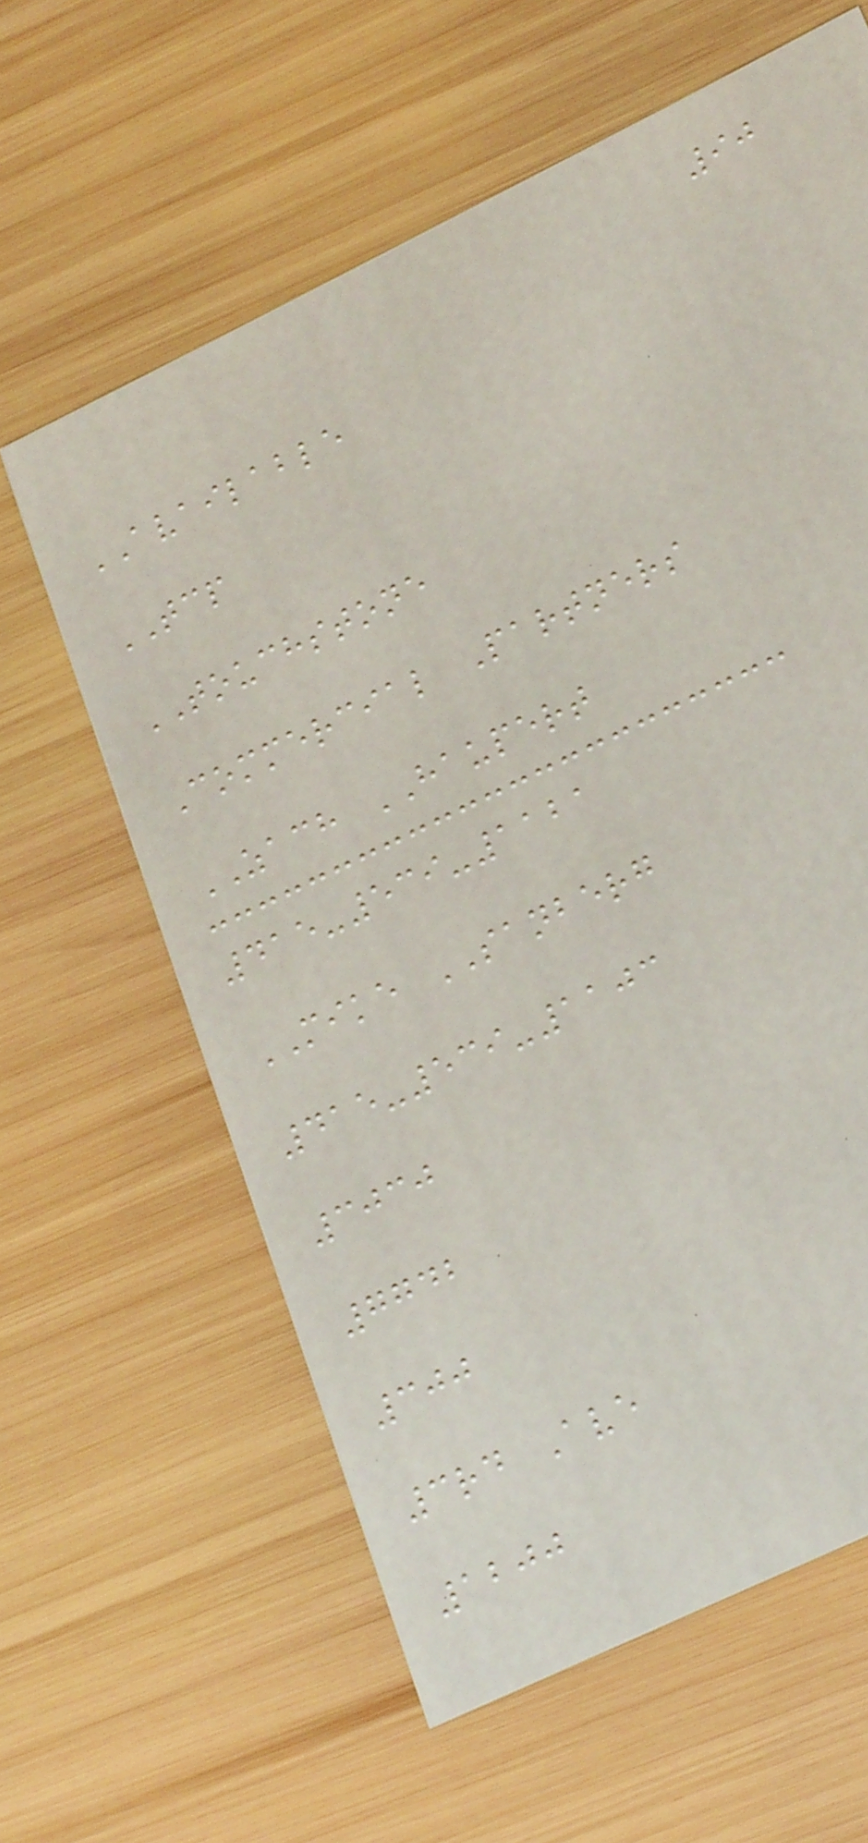90
AVAILABLE
TCP
TOUCHSTONE
Commercial Partners
ZACH HAUPERT
415-539-1121
MIKE SANBERG
415-539-1103
3030
7742
300
3rd Ave
1200
